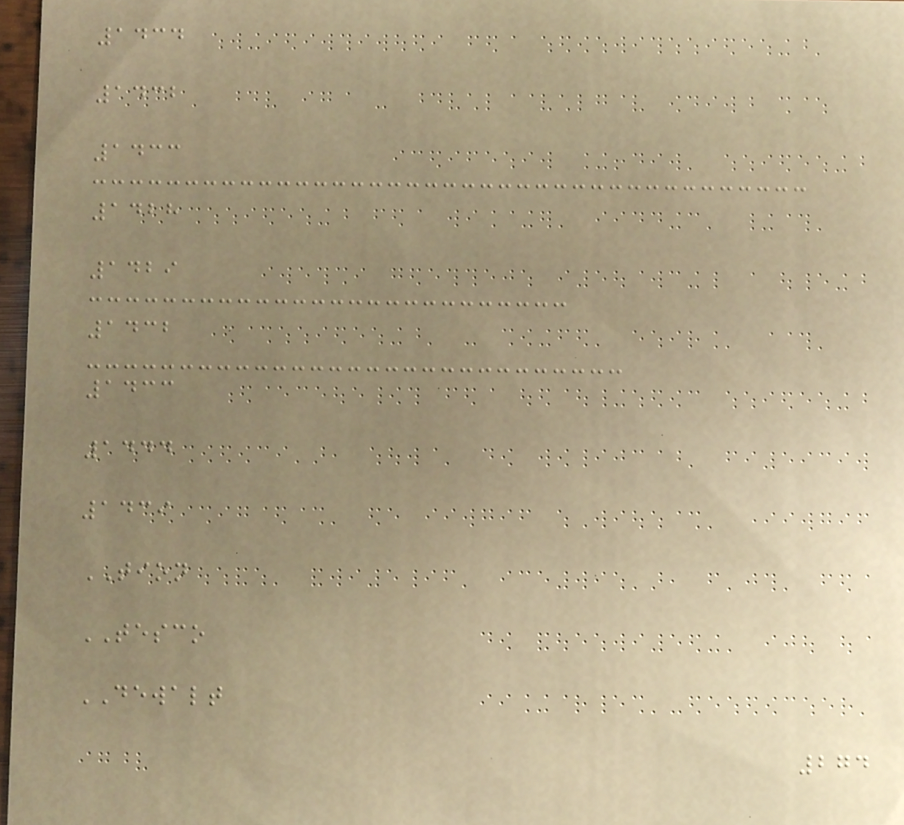1434
1432
1433
1428
1429
1432
1433
1444
1439
TION
TESCO
DEWALT
274
